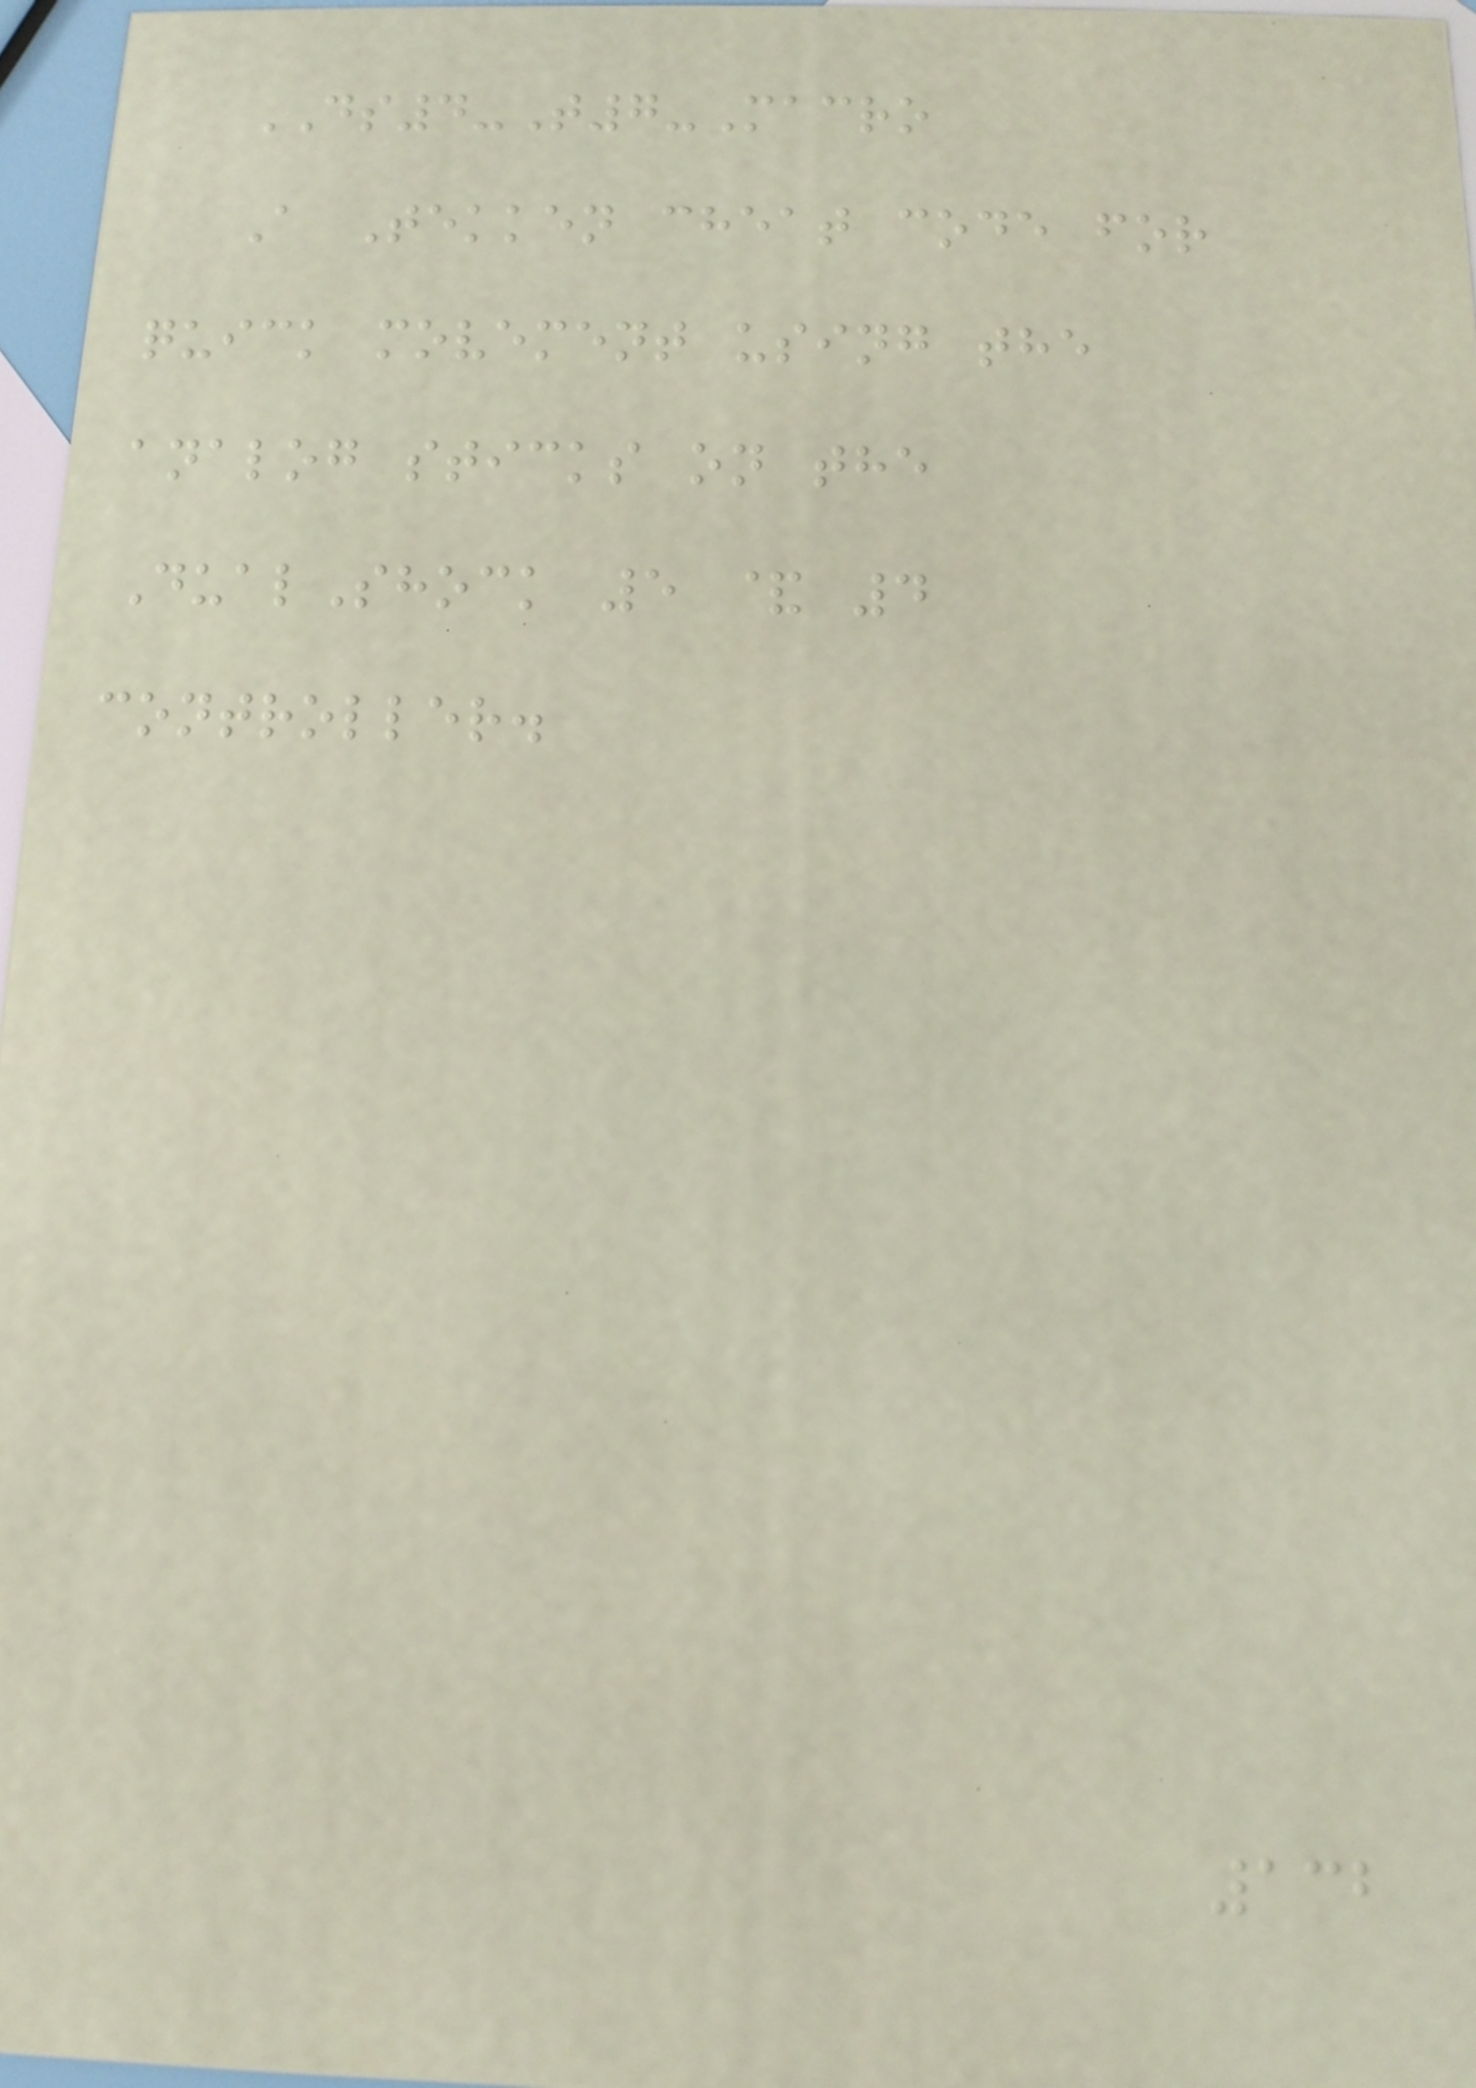DS4-T7-Macro
A Tekken cheat code for
quick movement using the
analog sticks on the
DualShock 5 & 4
controller.
132
